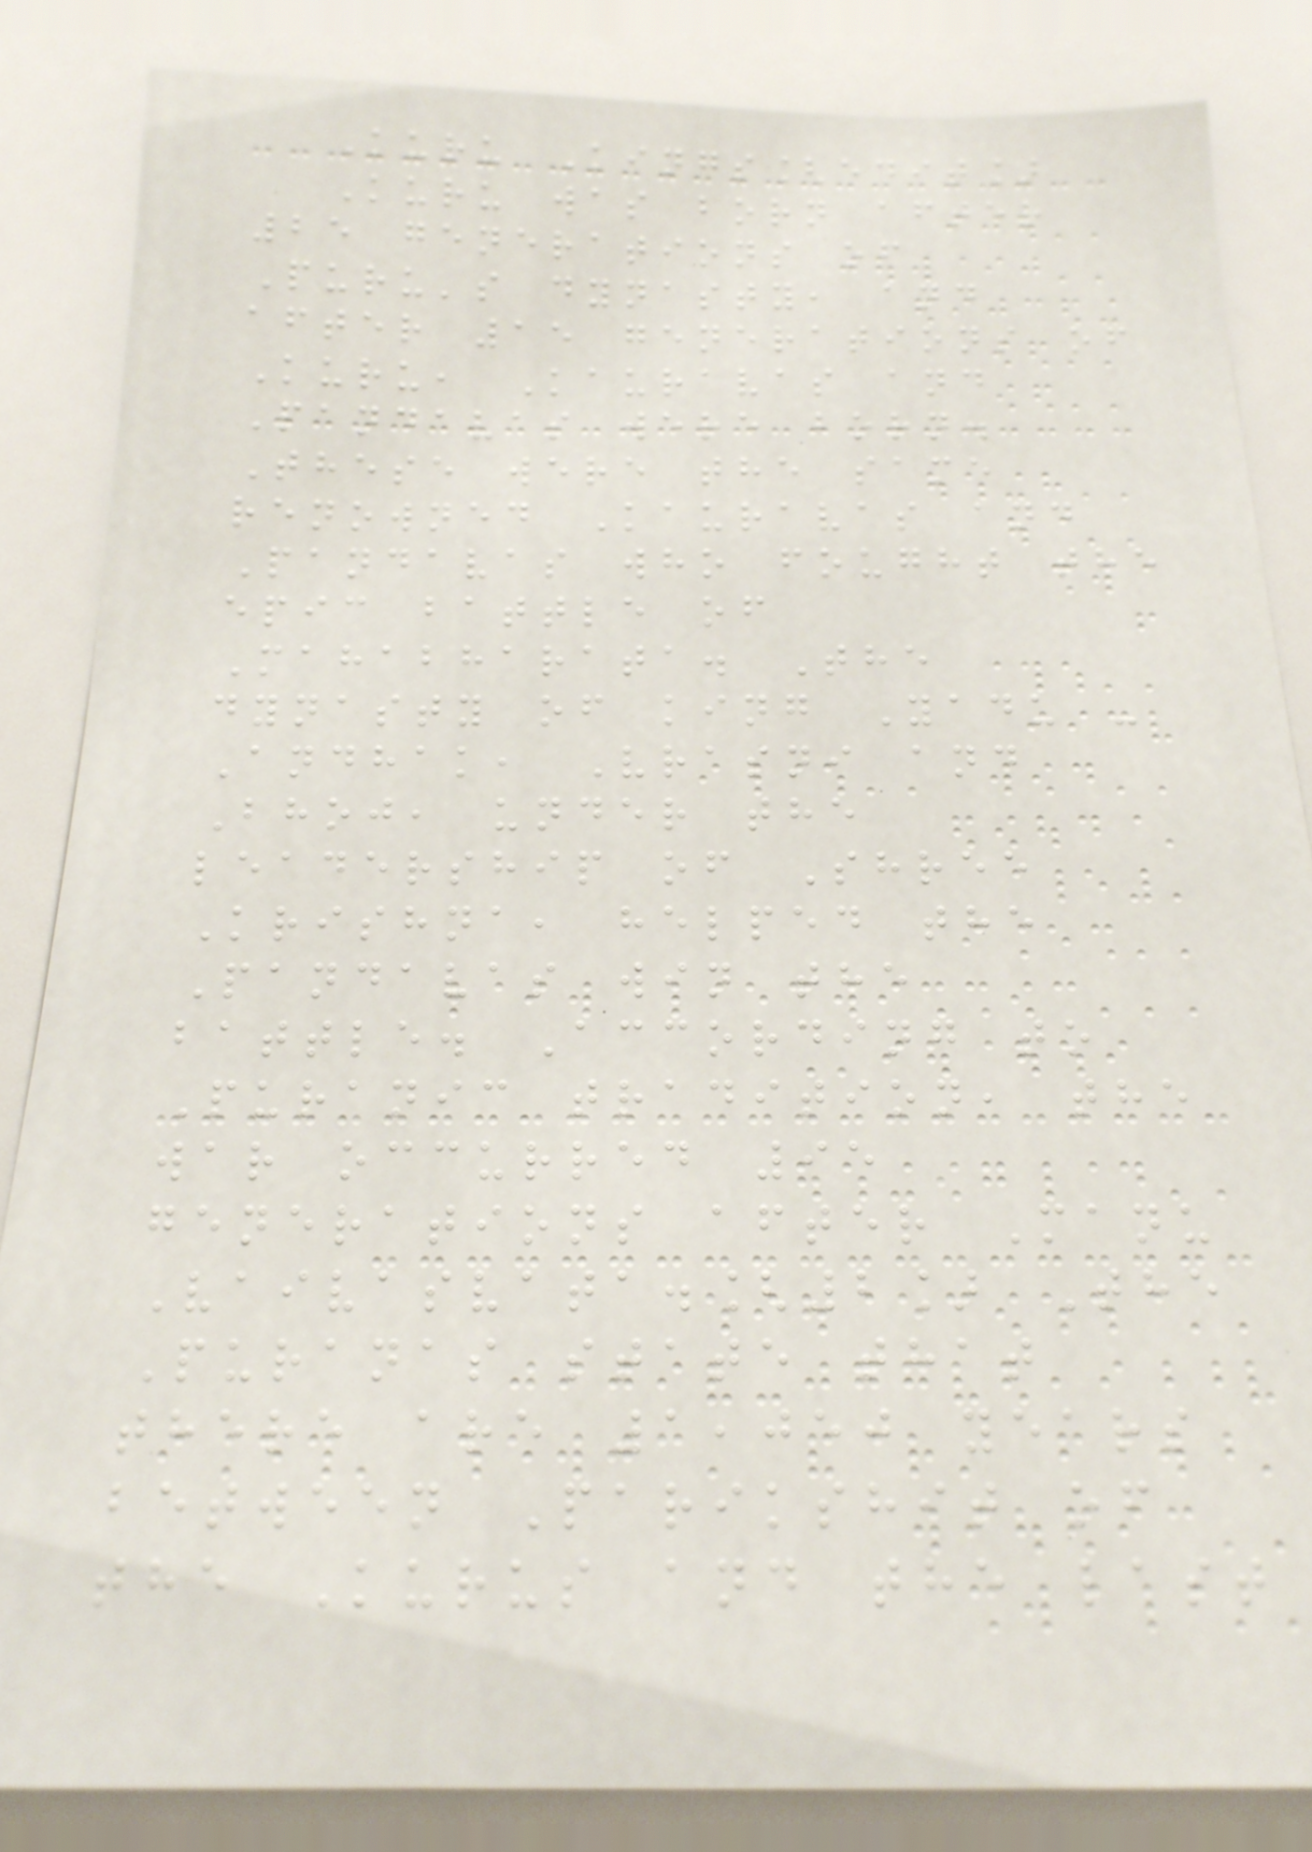Kuru Kings[edit]
Kuru was born after
25 generations of
Puru's dynasty, and
after 15 generations of
Kuru, Kauravas and
Pandavas were born.
These were the same
renowned Kauravas and
Pandavas who fought the
epic battle of
Mahabharata. The
dynasty of king Yadu -
Andhak, Vrasni and
Bhoj, under the
leadership of Shree
Krishna, helped the
Pandavas win the
battle. According to
Puranic tradition, the
war occurred 95
generations after Manu
Vaivasvata.[2] The
Puranas state that
there are 1,050 years
between Parikshit of
the Kurus and the last
